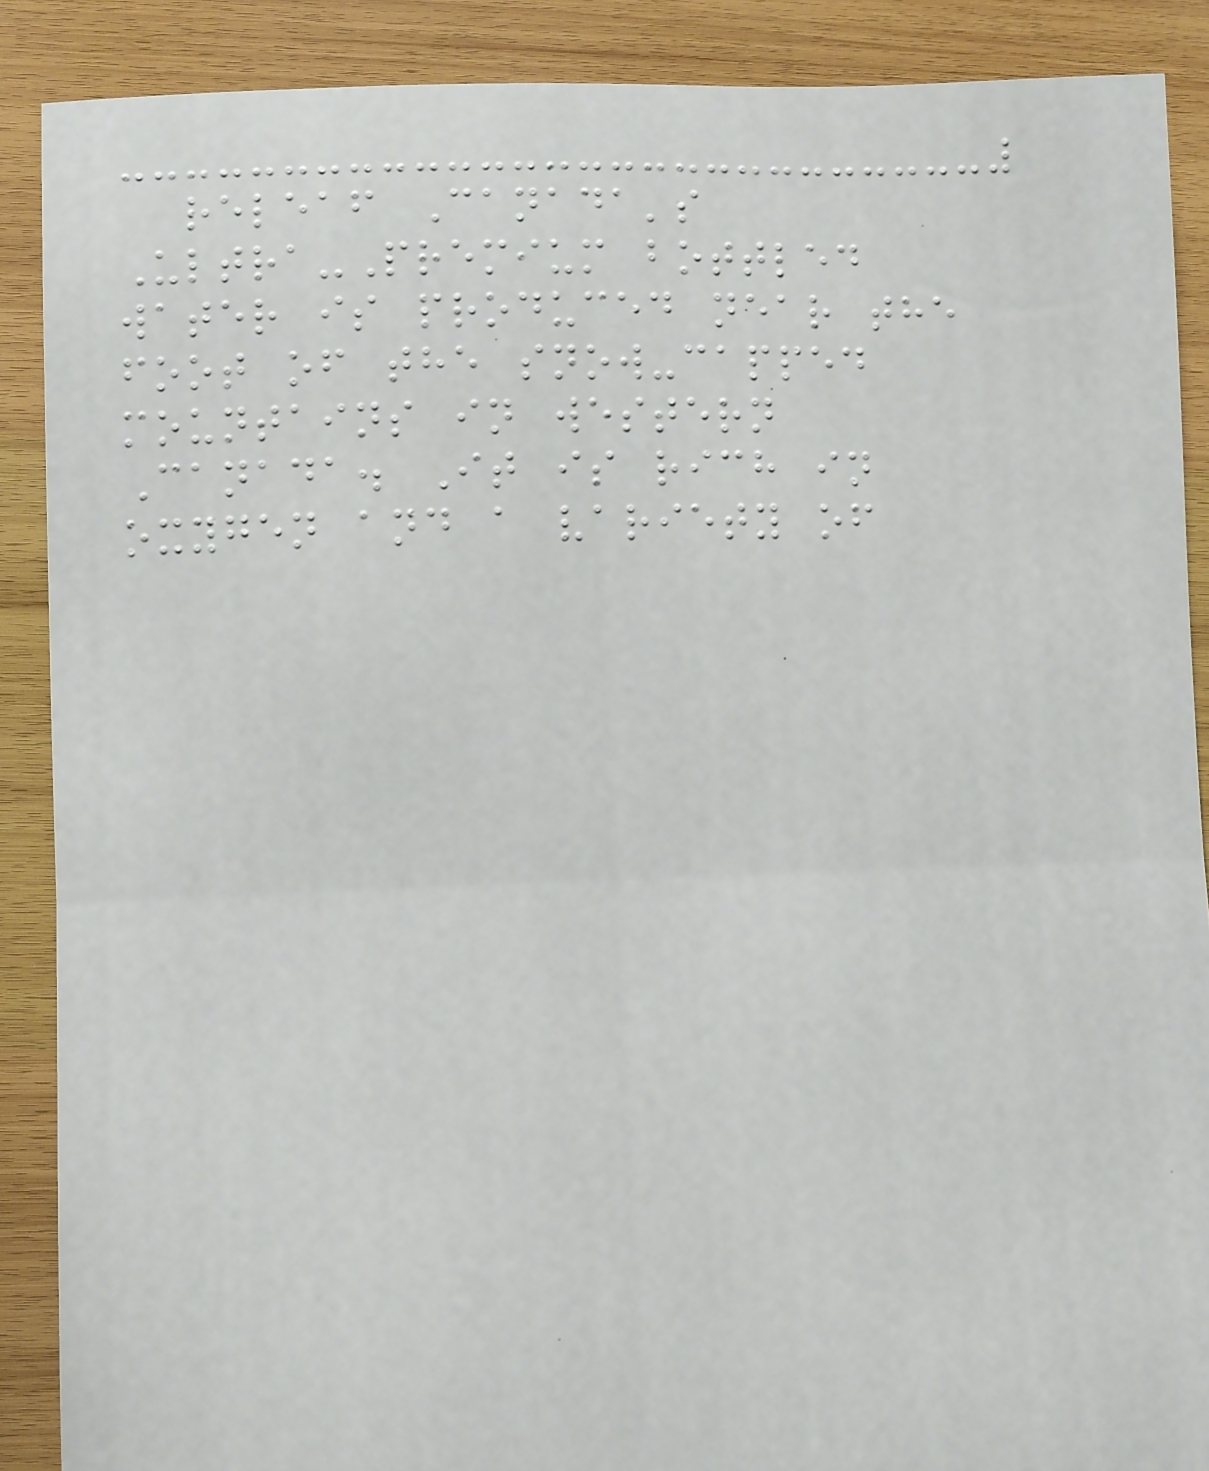releaf Canada's
Ultra-Premium bottled
water is produced near the
foot of the snow-capped
mountains in western
Canada. It is rich in
oxygen and a variety of
